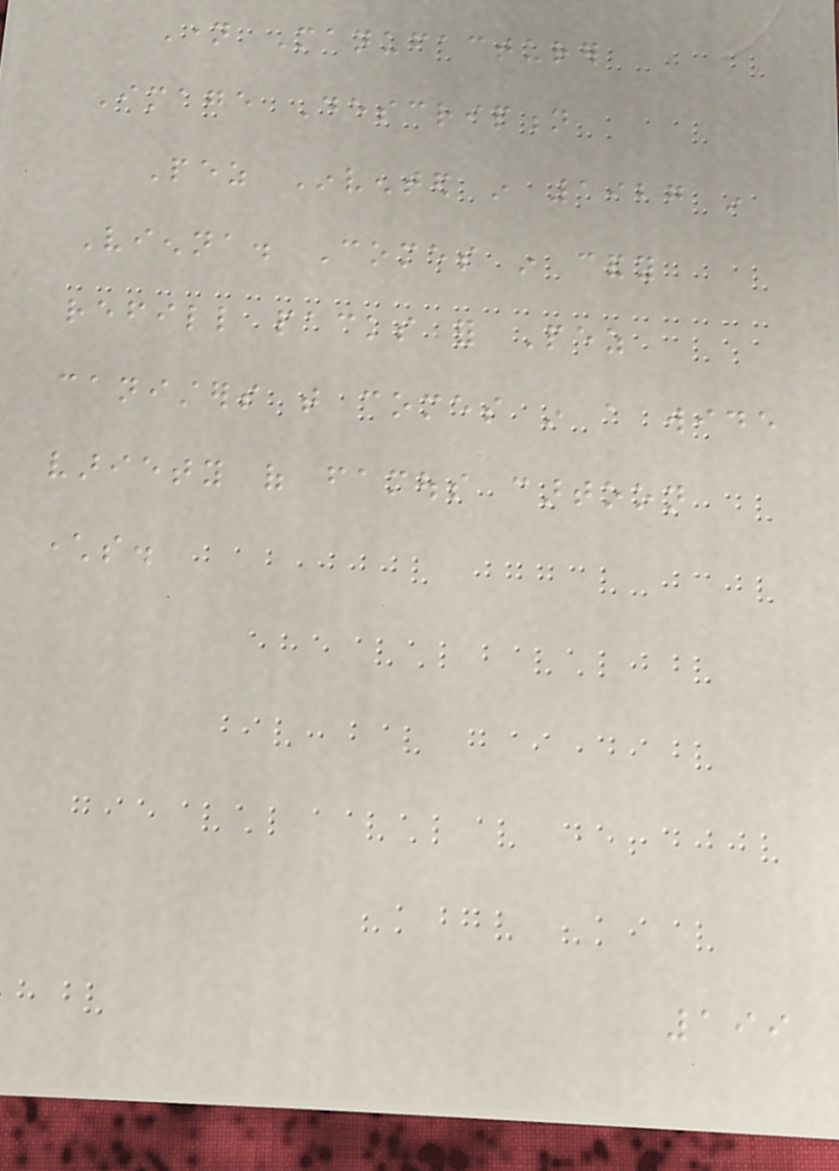Name Manufacturer
Image Description
Pez Invented in 1927 in
Vienna. Comes in candy
refill packs for Pez
canisters that comes in a wide
variety of famous cartoon
characters.
199
